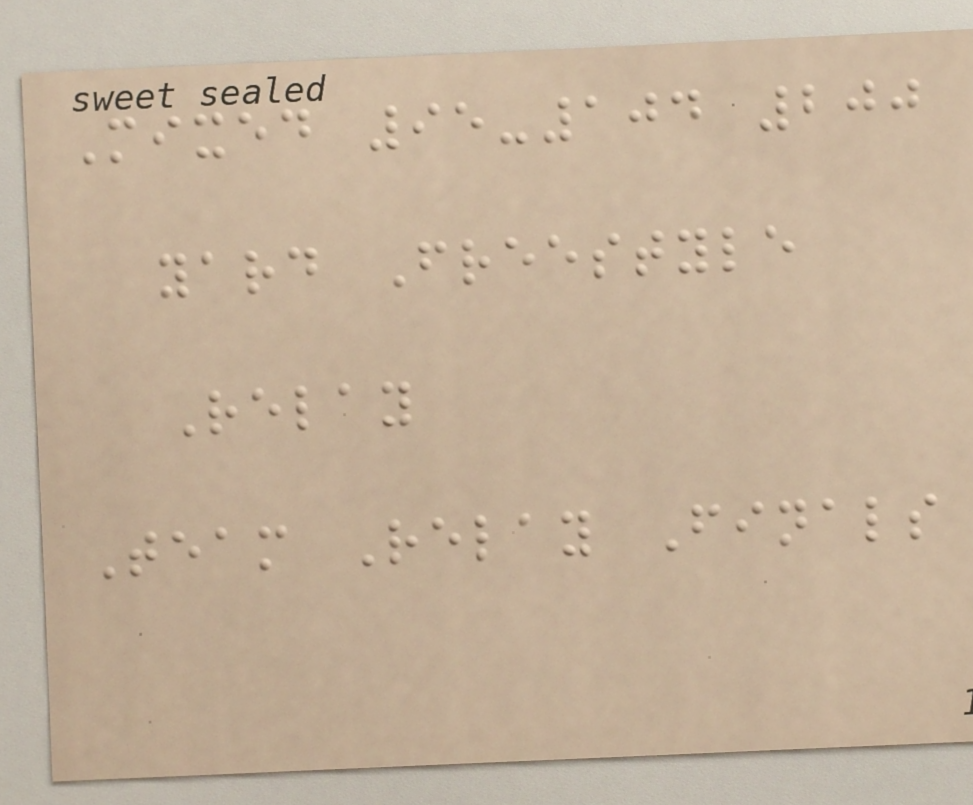Mixed 95-104 200
yard Freestyle
Relay
Team Relay Finals
